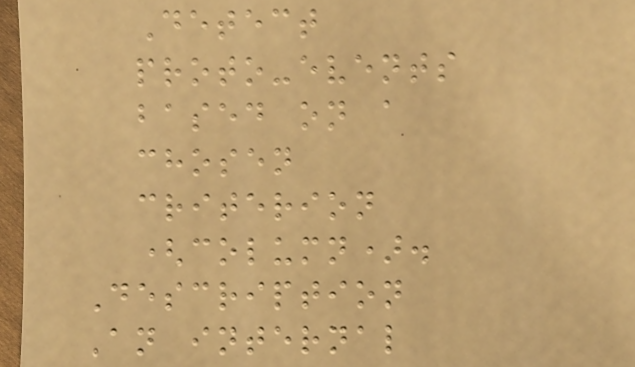Detect
proto-events
based on a
chosen
criterion
(column).
Description
An internal
